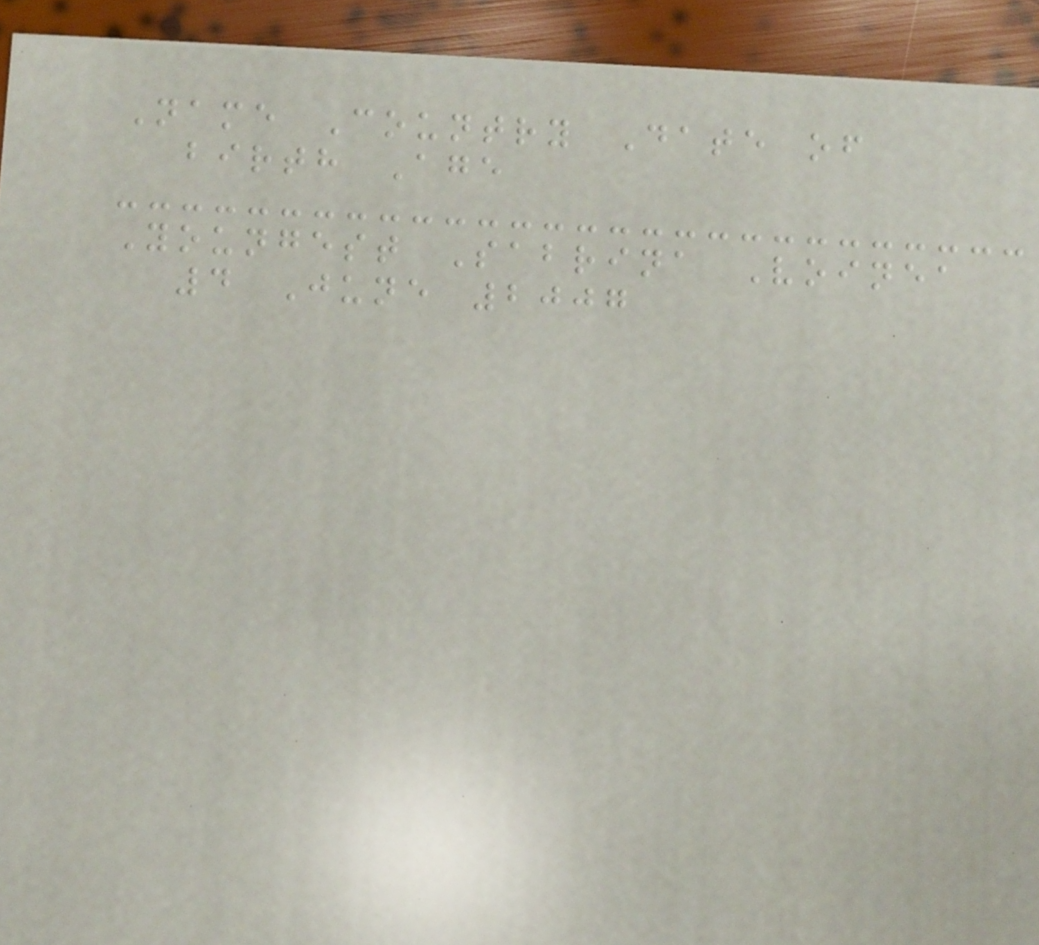Name Country Date of
birth Age
Youngest Sabrina Voinea
4 June 2007
